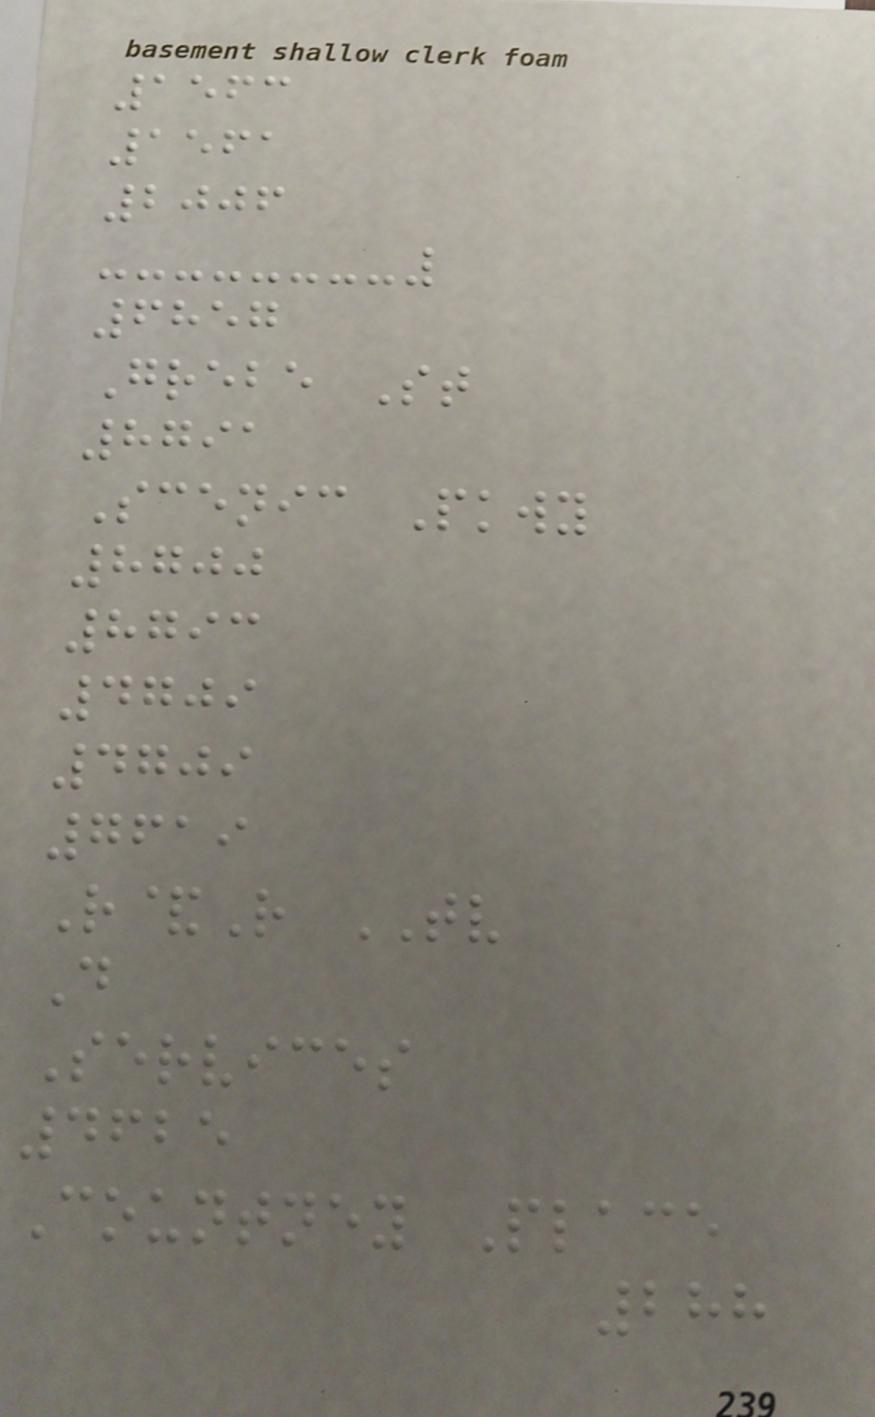1563
1561
2006
6857
Grebe St
8791
Scenic Pkwy
8700
8793
4709
4709
7619
R&R TV
D
Services
4625
Countney Place
288
